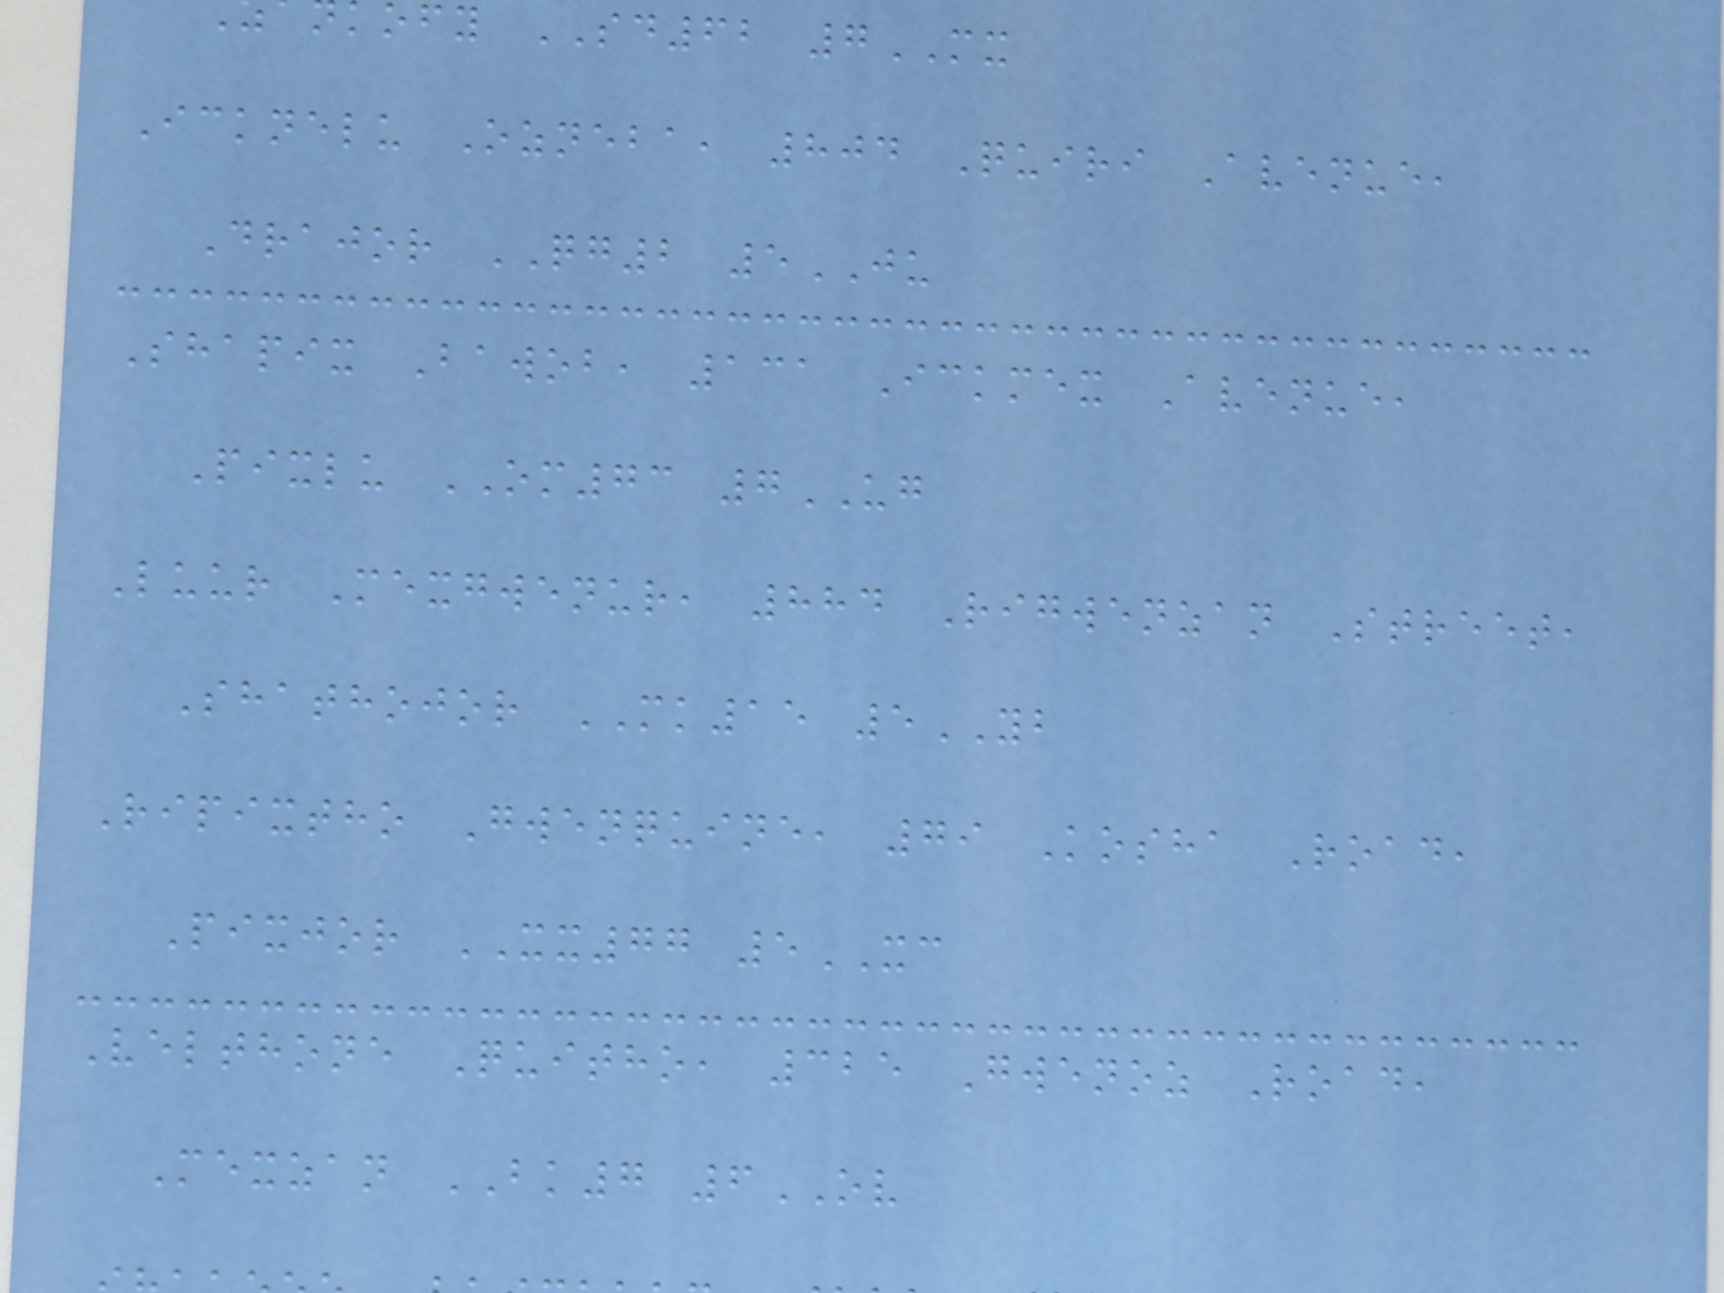ofy SD62 7MX
Icknelu Ozneba, 804 Quiri Avenue,
Drajor QG2 5JU
Shapix Bawob, 131 Ickmex Avenue,
Pixlu OM73 7UG
Luur Mexgwenur, 884 Rigwenzan Street,
Shathojor MK15 5YB
Ripixtho Gwenquine, 79 Kosha Road,
Pixjor XX77 5XC
Velthone Quitho, 325 Gwenoz Road,
Mexzan BK7 6OV
